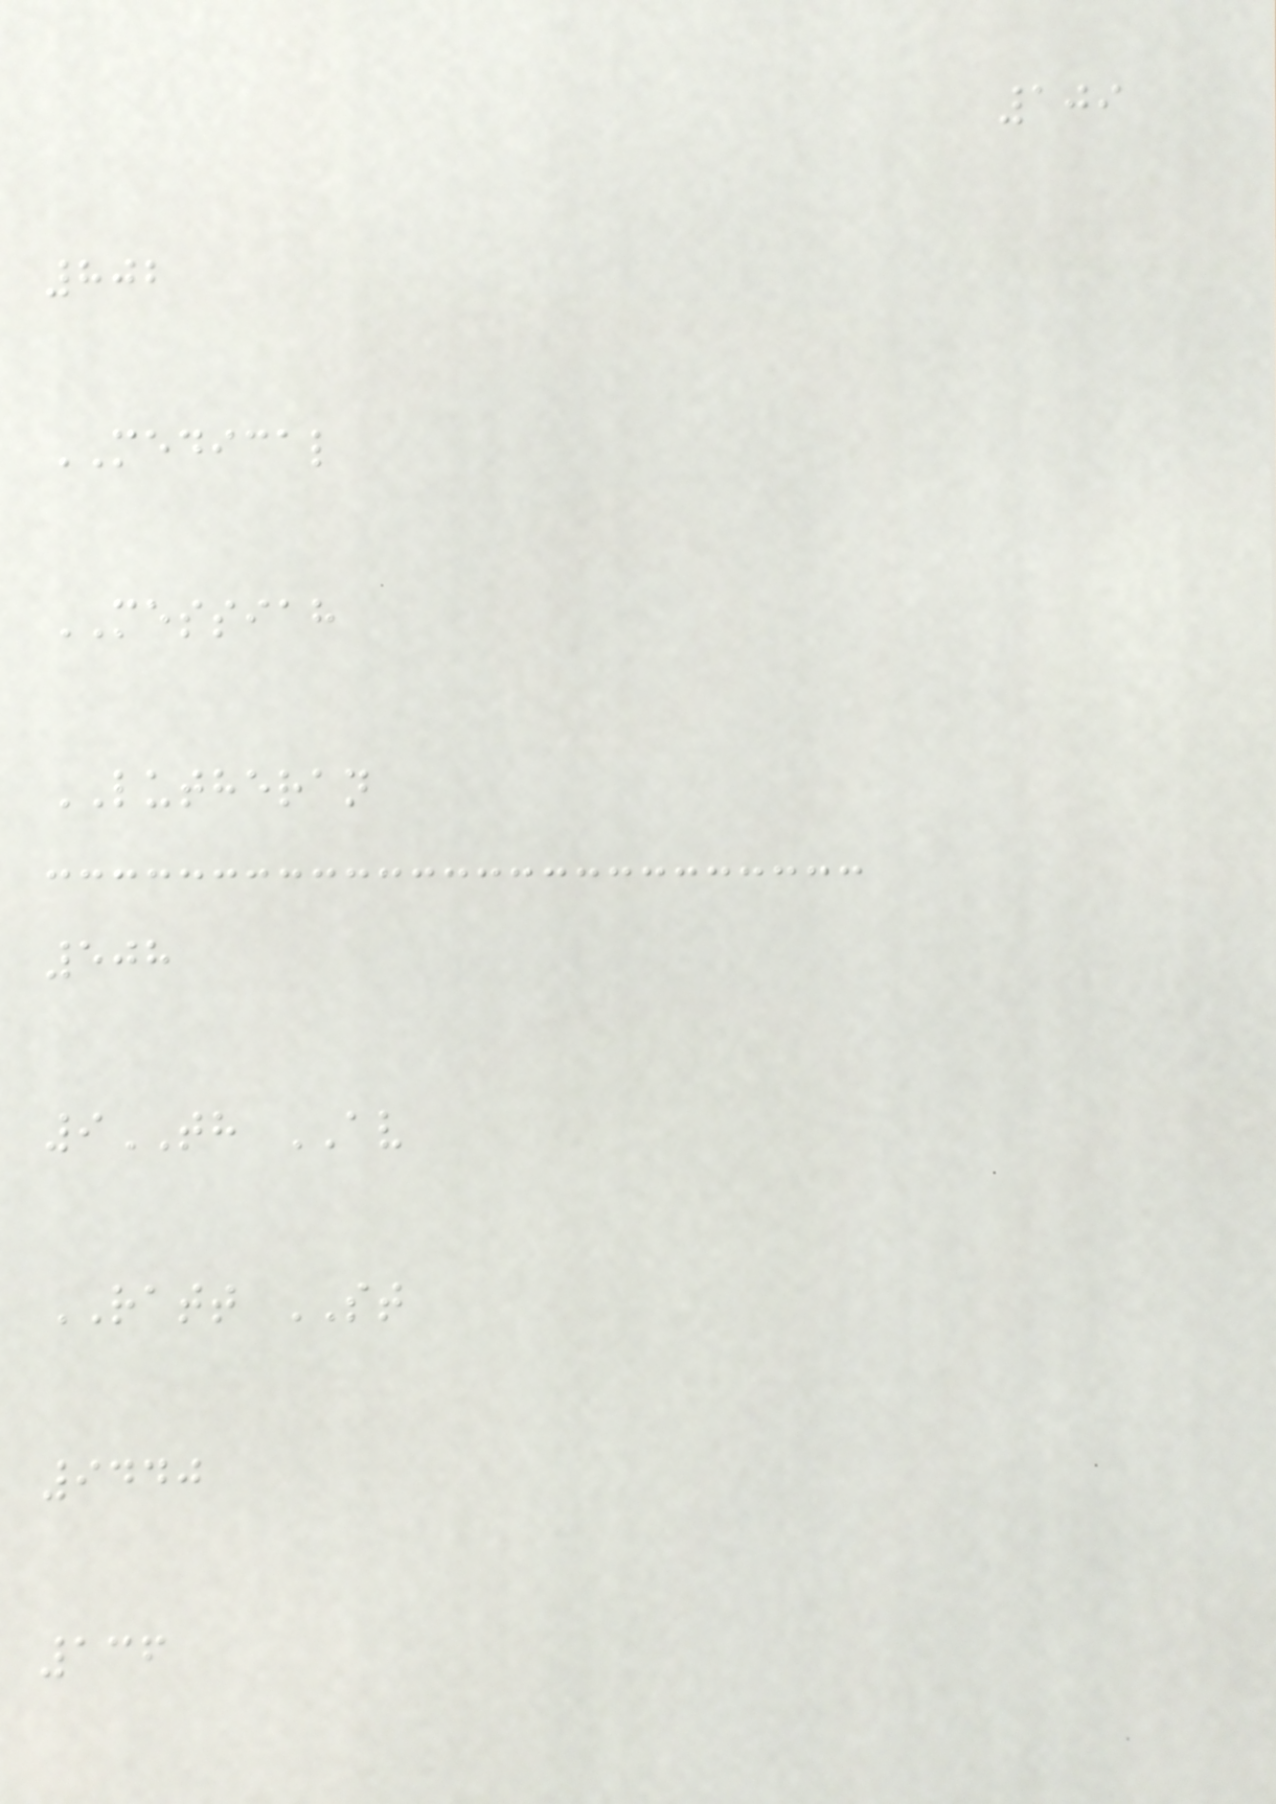109
802
MEDICAL
MESSIAH
LUTHERAN
508
9TH AV
RATT ST
9440
136
